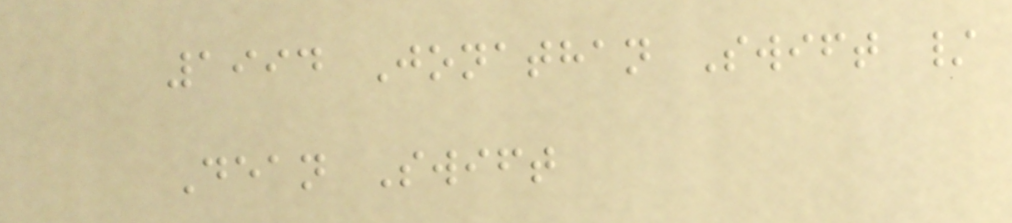1994 Jonathan Swift /
Dean Swift
